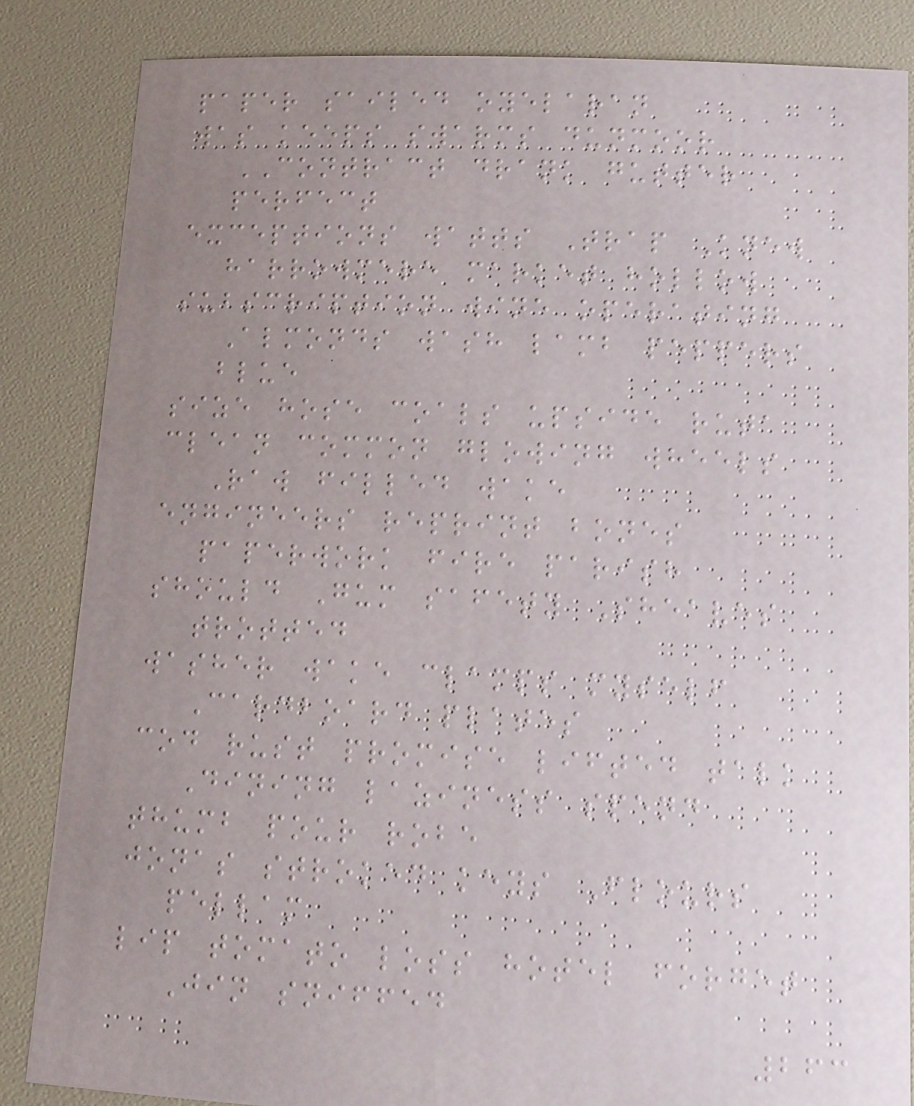paper sailed oyelaran
was keeps swarms dunmoor
CONTRACT drank gutter
perfect
exceptions watts Trap Knew
harrowmere market hollow
subscription wine operating
Almonds wash lamb peppers
blue
size hose coals upside ruta
clean common glowing wheels
Raw filled wake
engineers reprint bones
paperwork fire parish
should Gum safety Sheaves
trotted
washer wake clamps myself
Cardboard plates
cod rust promise lifted talk
Dining laziness spend
thumb pour robe
jonas stroked keys Flours
pellam
lip tomato loss hotel forget
Jin sniffed
263
